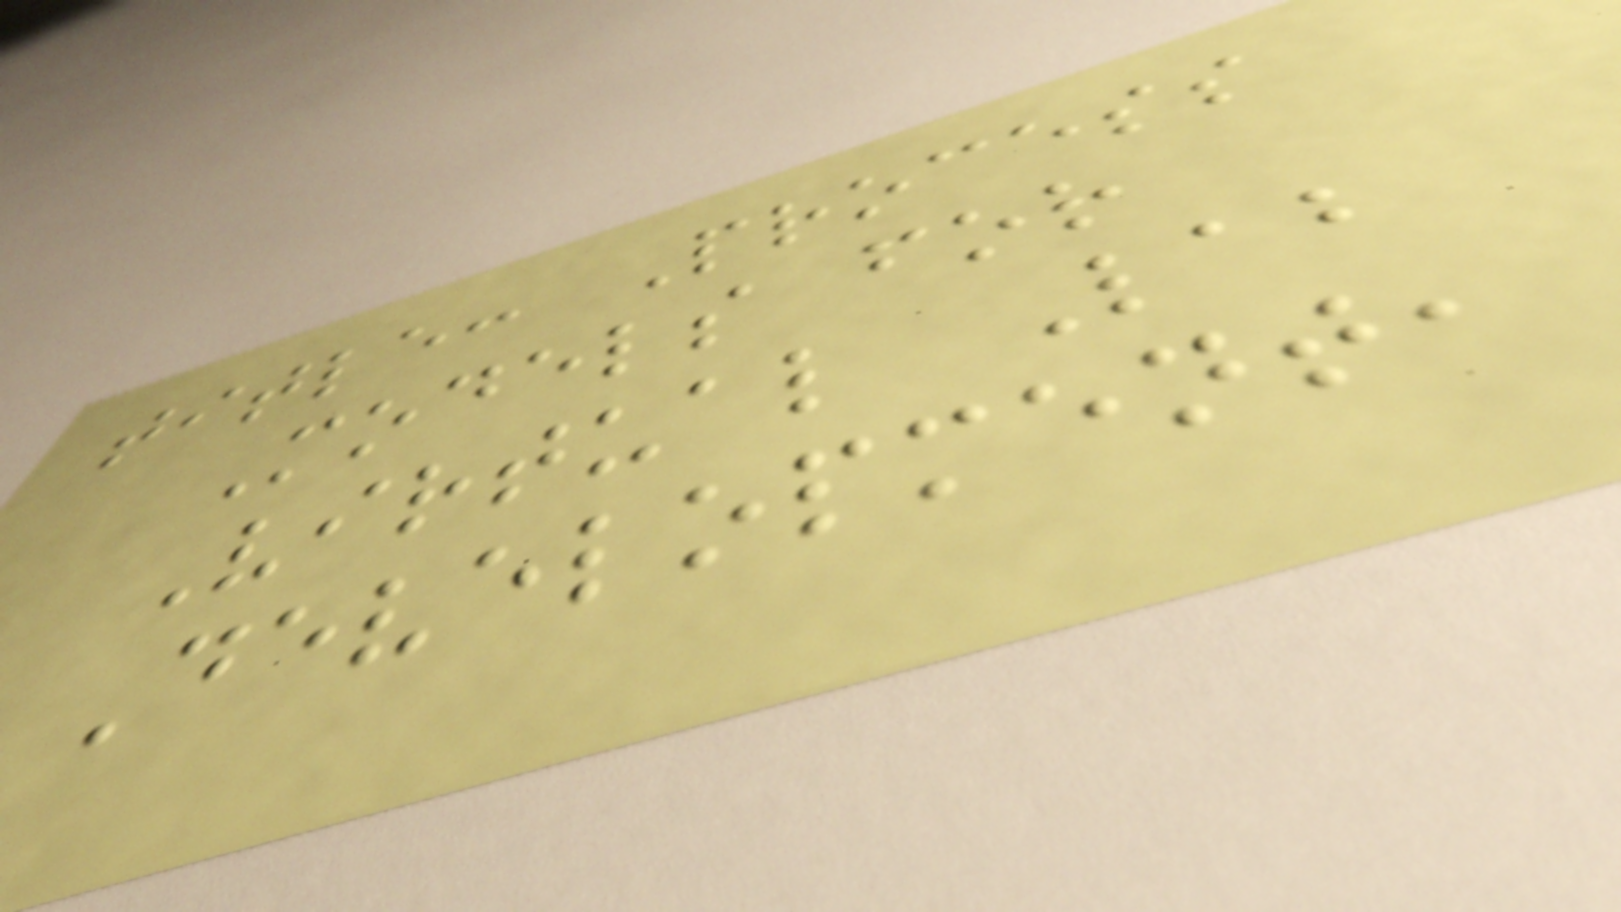title: Process
Models for
Virtual Lab
Development,
